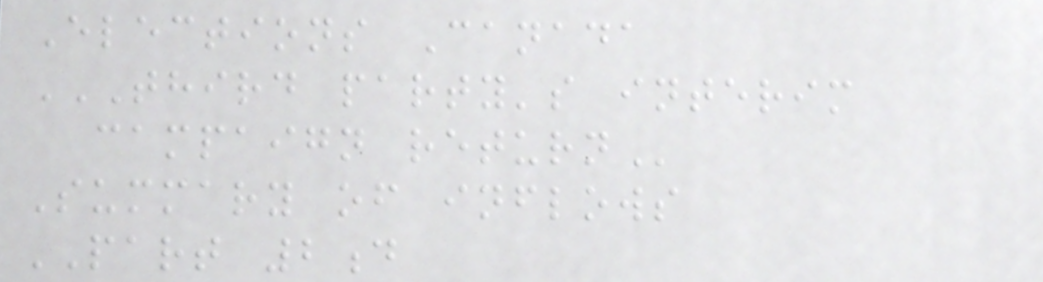Elections Canada
THIRD PARTY'S INTERIM
CAMPAIGN RETURN
Summary of inflows
PART 2d
